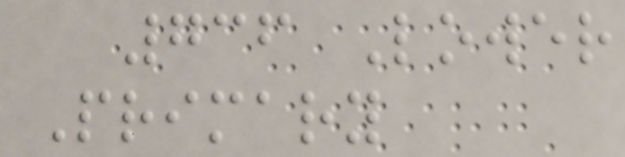736 Lower
Primary
